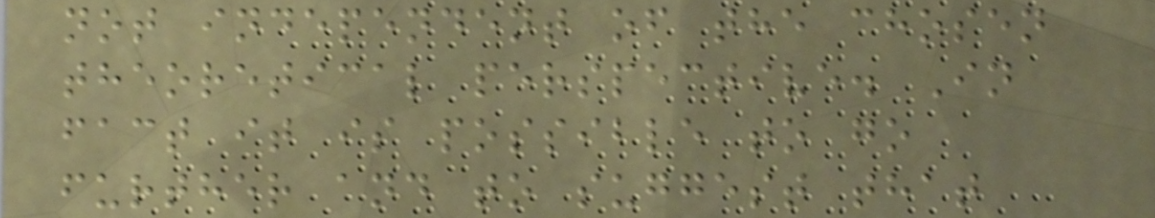not independent of the chosen
theoretical perspective. In
fact it is possible to go
further and to suggest that
